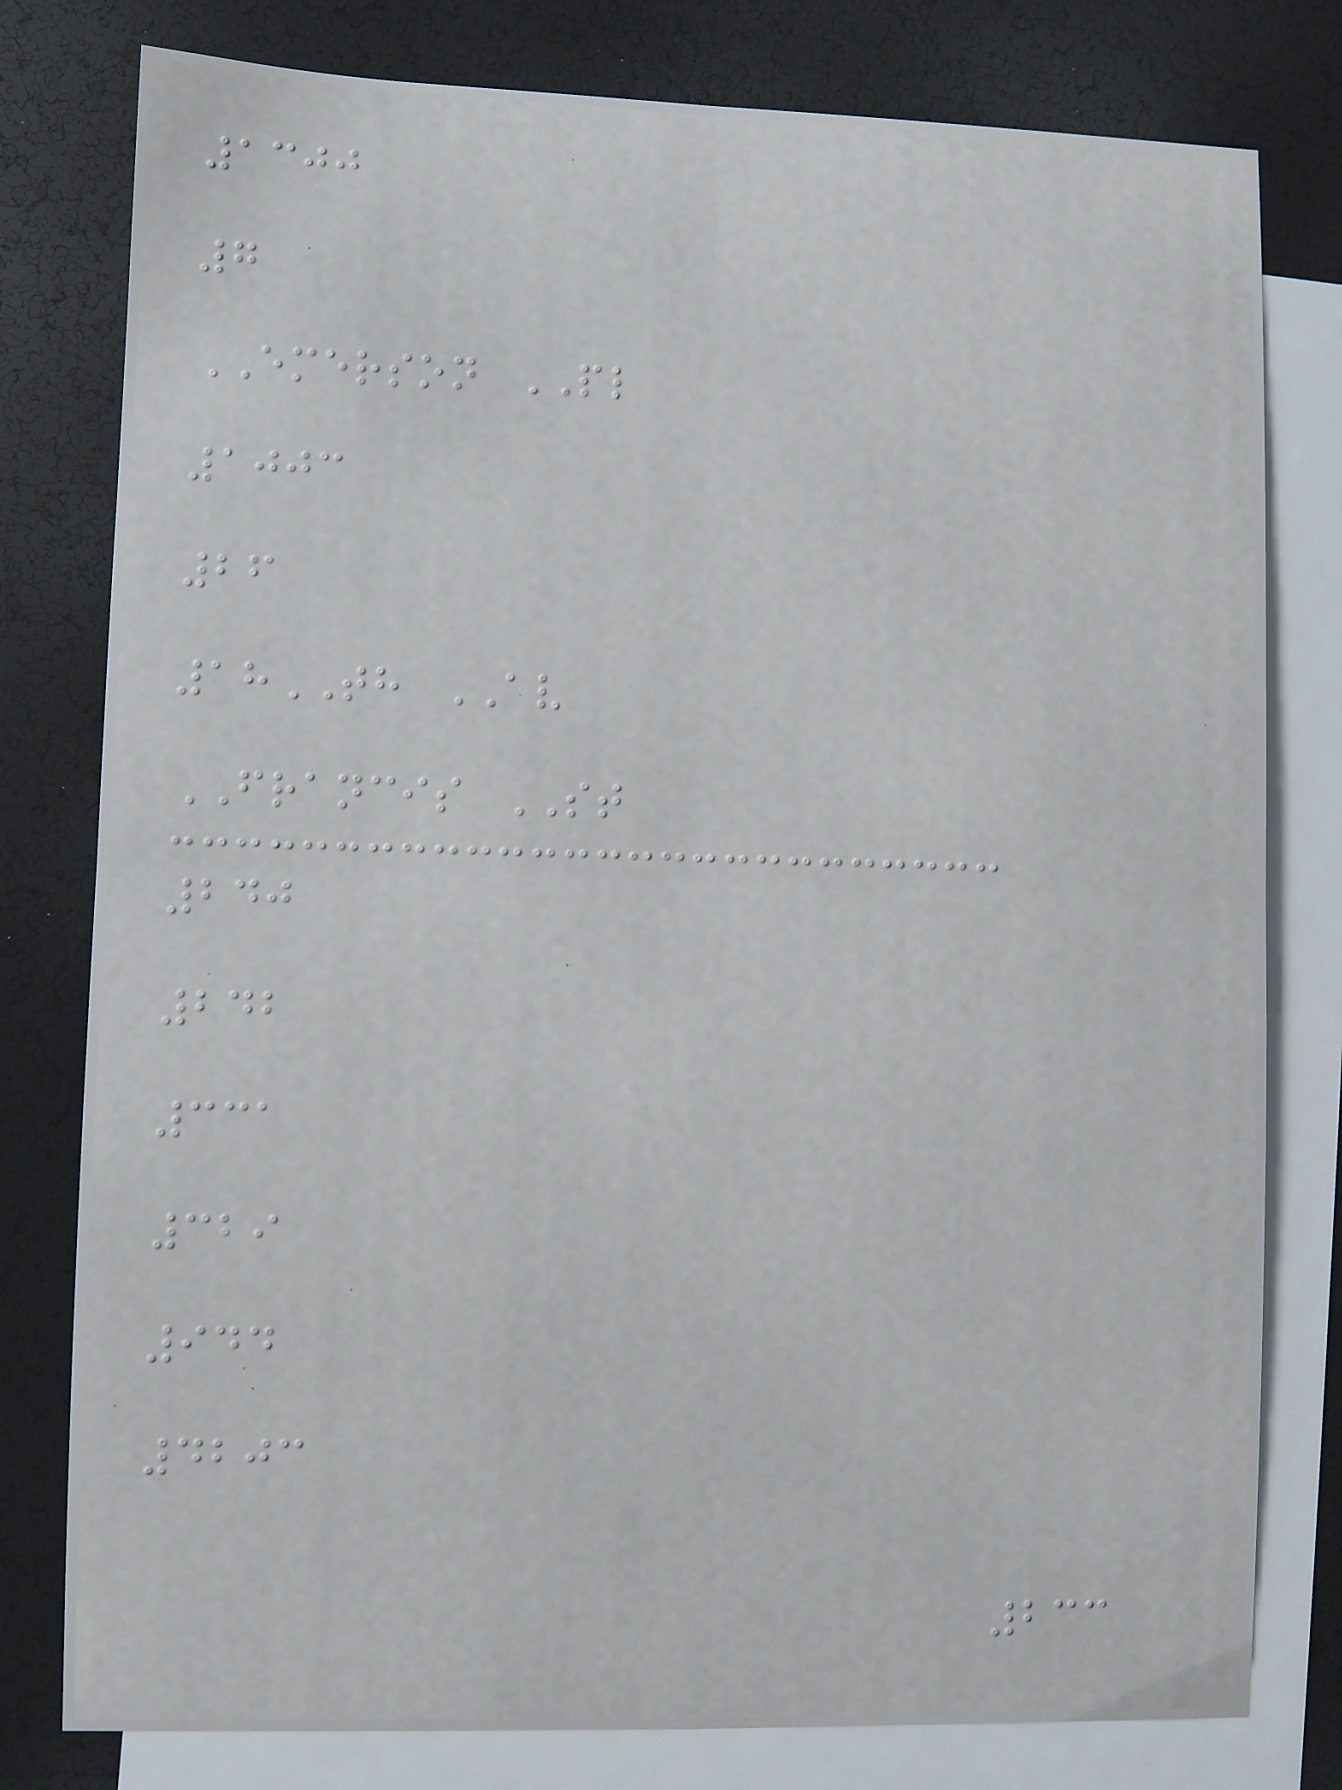1300
7
EMERSON PL
1003
26
18TH AV
FRANCIS ST
240
242
331
329
944
4203
233
